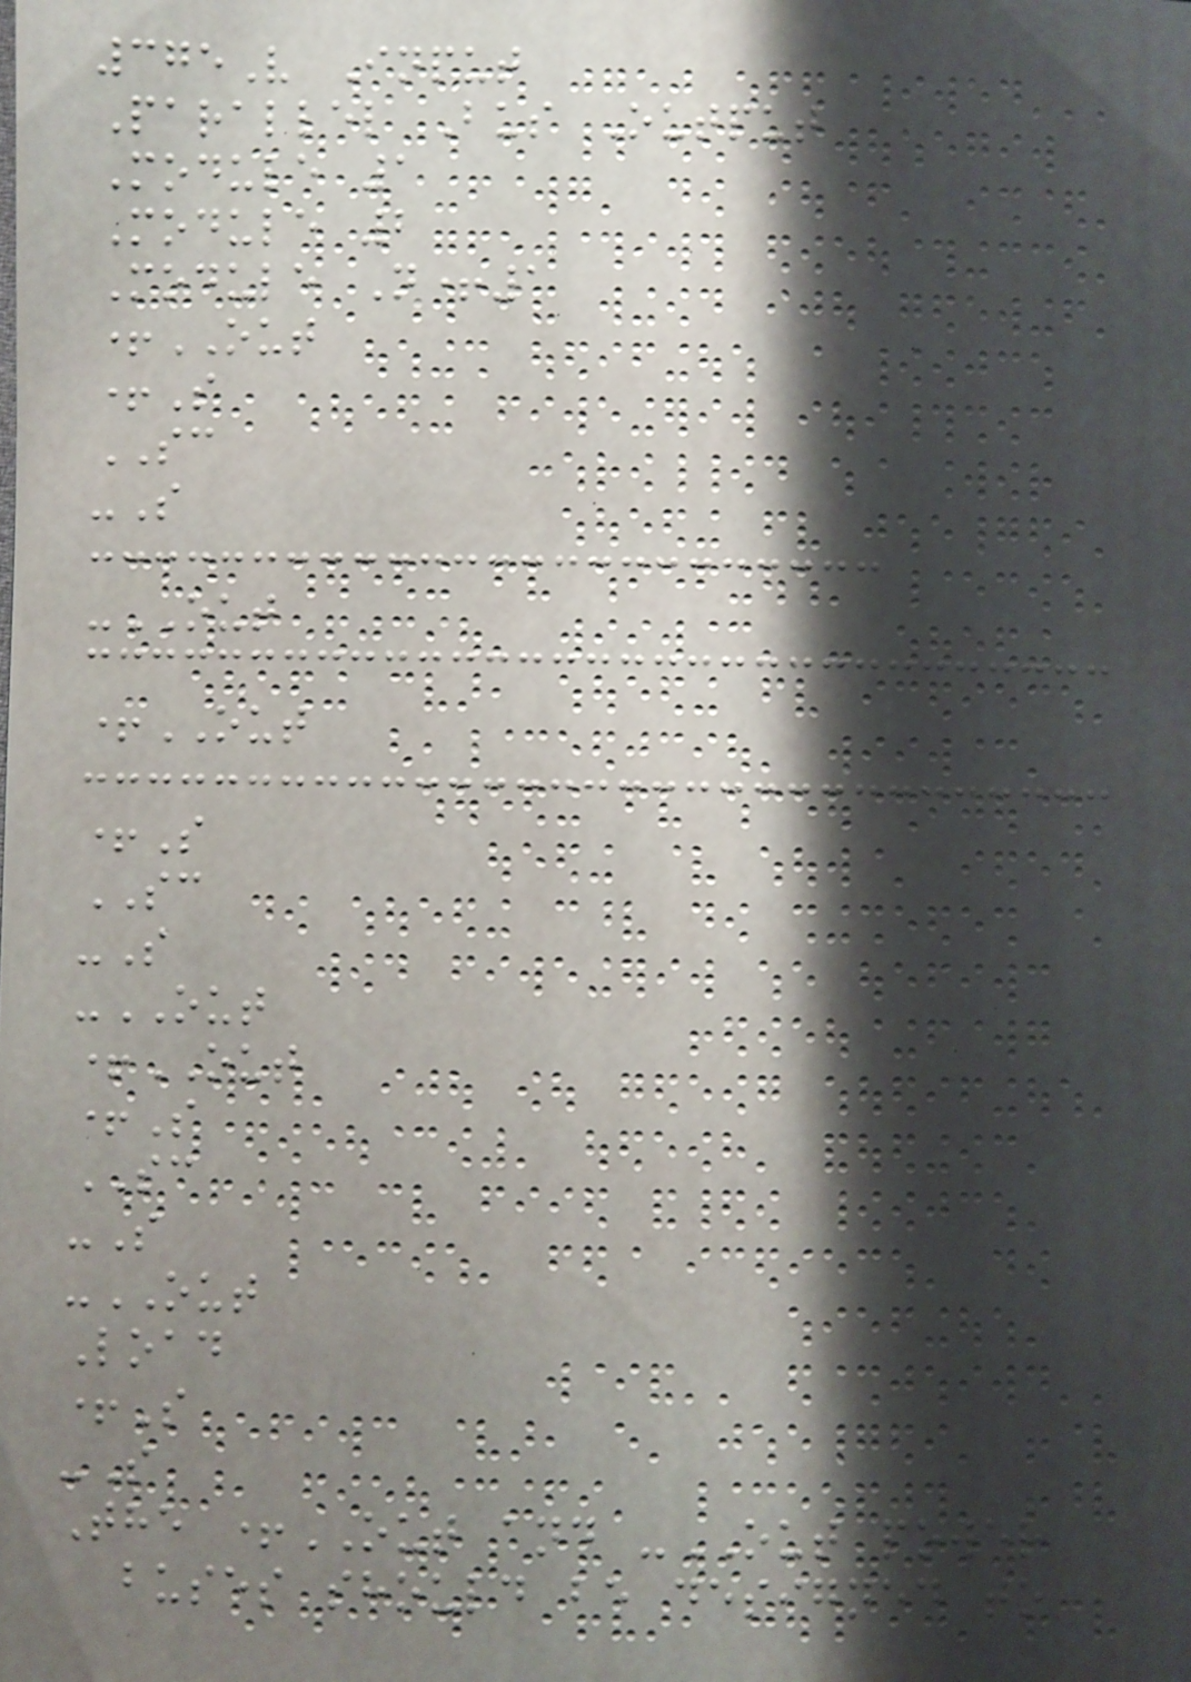375V Input
Parallel Bus Output
Module 1
Module 2
Module N+1
+OUT
+S
SC
-S
-OUT
+OUT
+S
SC
-S
-OUT
+OUT
+S
SC
-S
-OUT
Load
+S
-S
The +OUT and -OUT power
buses should be designed to
